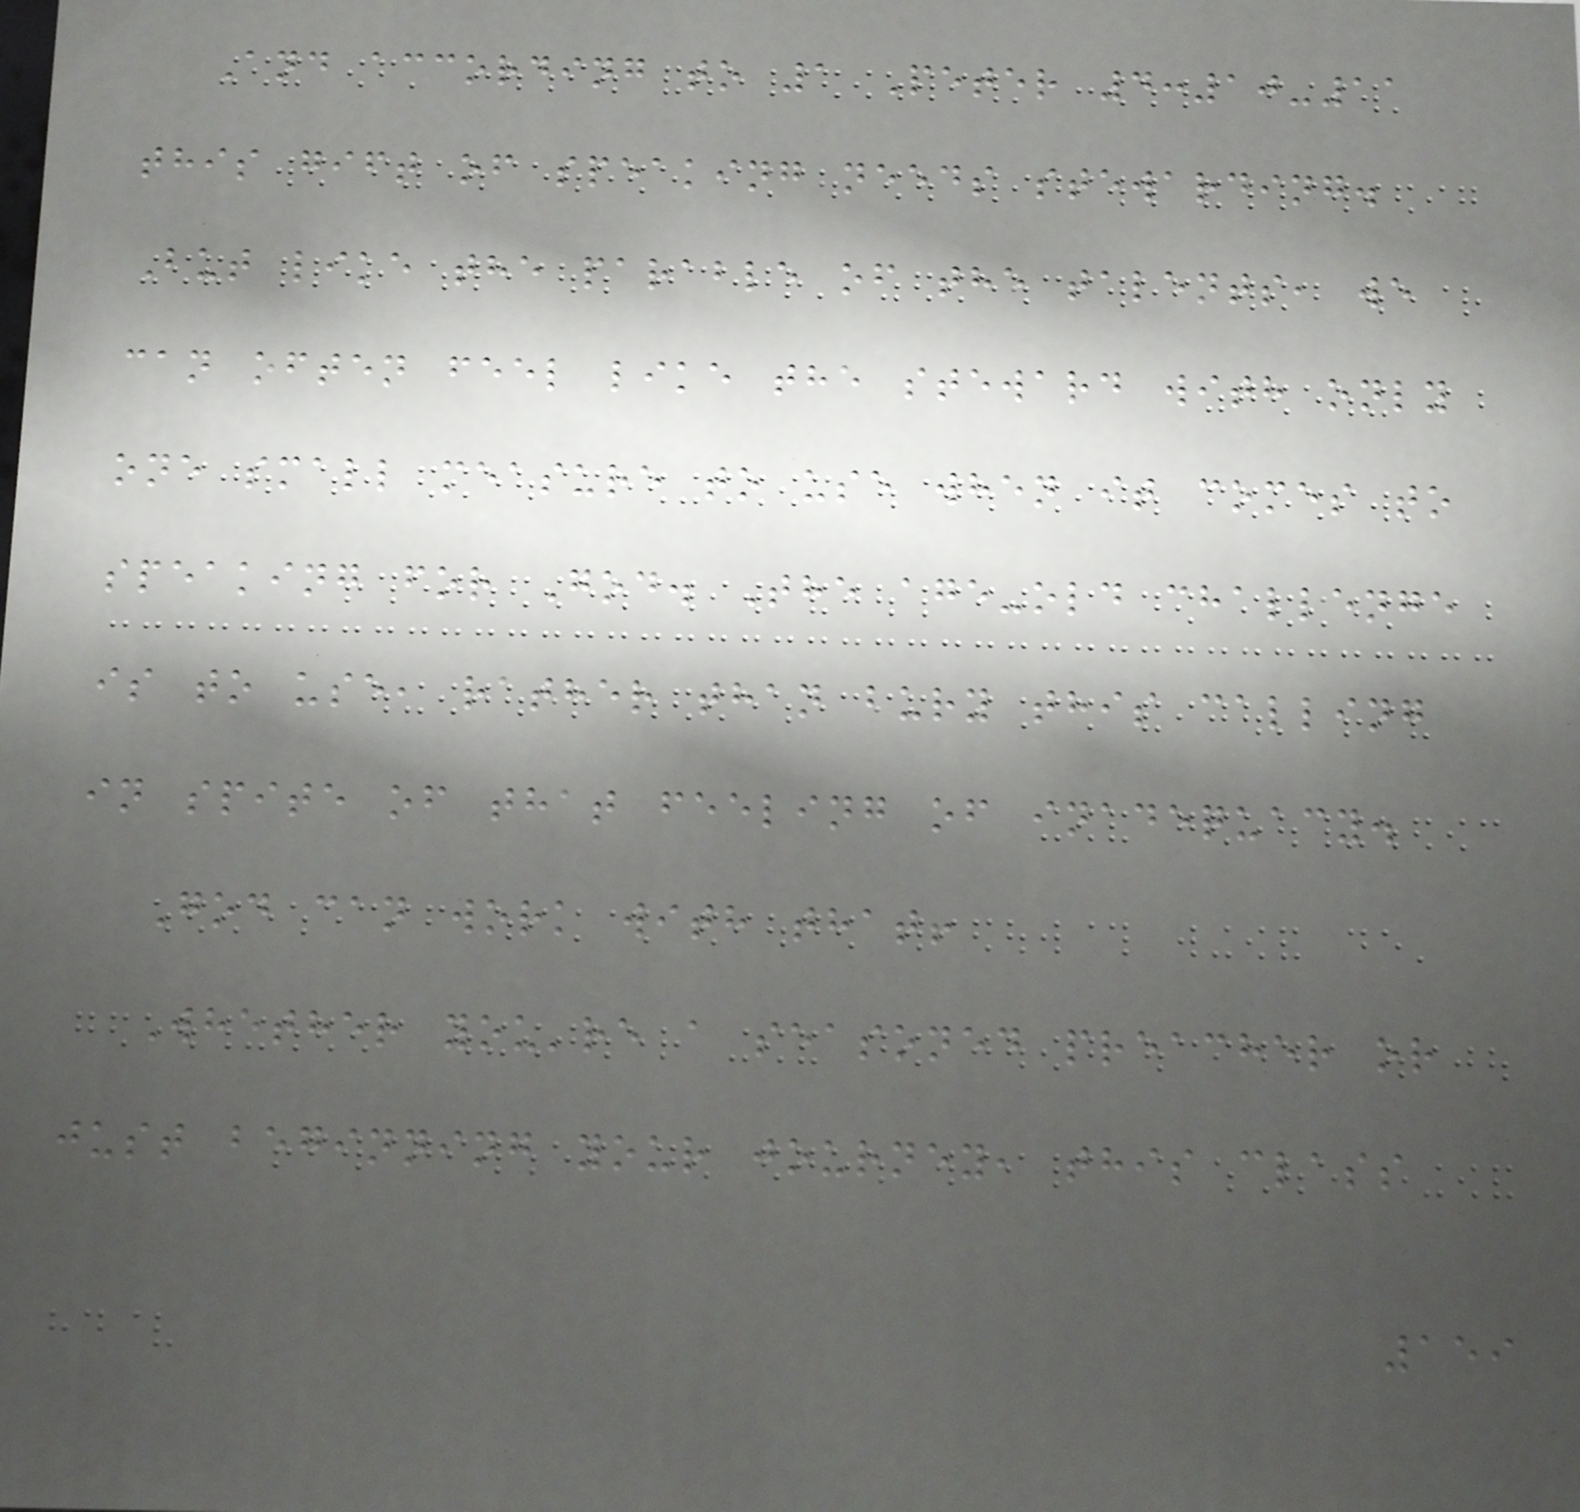And according to 1 Peter 4:10-11
this gift of speaking needs stewarding.
But like the parable of the talents, we
can often feel like the steward with only
one small measure to use when it comes to
speaking for God. The age-old challenge
is to use, rather than bury this calling
in spite of that feeling of inadequacy.
God can work with that!
Whether you're a seasoned preacher or
just beginning your journey, this class
159
